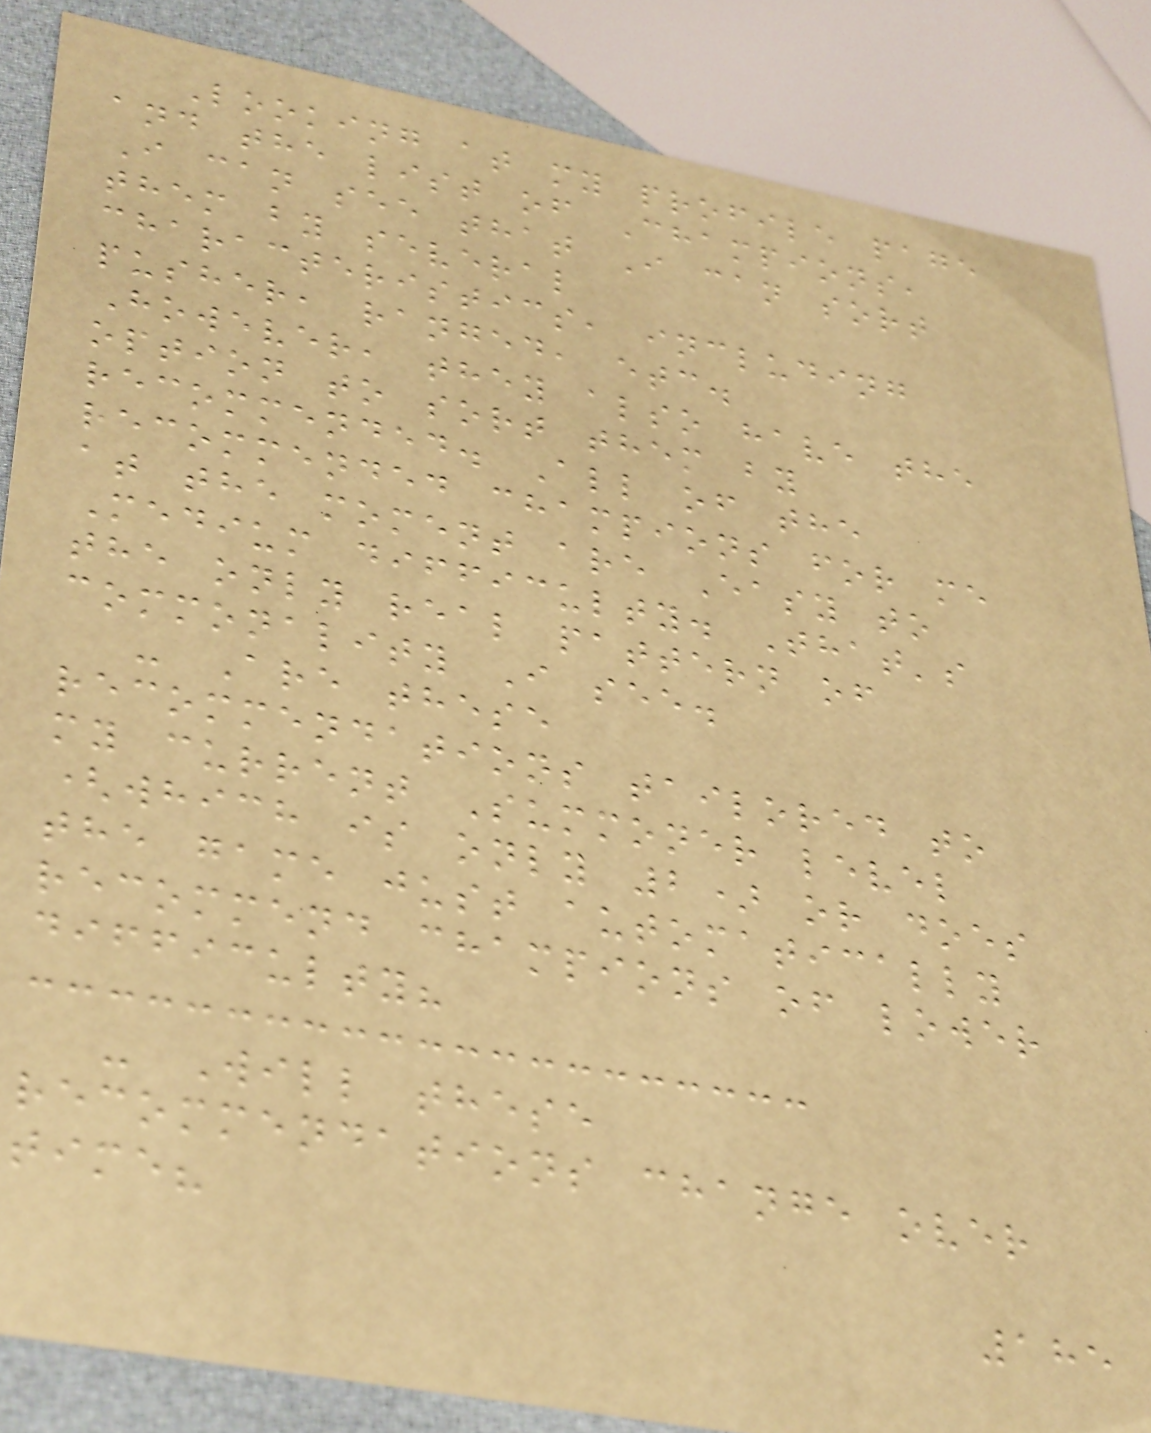Looking at my profile page
and the list of Champions,
I can see that I can sort
them by several
characteristics, including
pusher, ranged, etc.
However, they also have the
option to sort them by
recommended. All of the
recommended champions for me
at the moment are Easy to
Medium difficulty. That's
the only real pattern of
commonality I see.
- Are these
recommendations tailored to
my current Summoner level
(which is only 2) or does
the game just automatically
recommend champions of lower
difficulty?
- Will these
recommendations change over
time?
185
